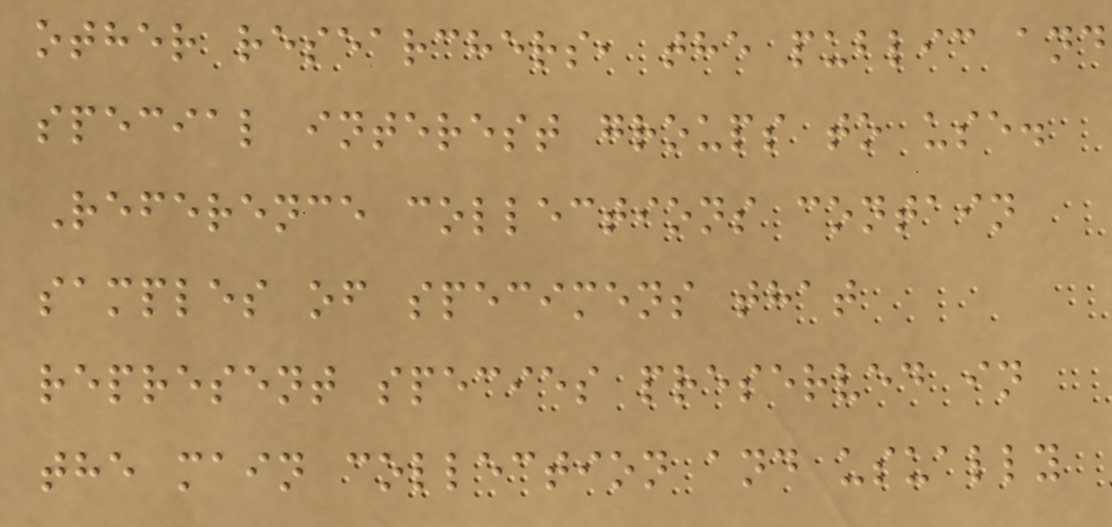other researchers, the public and
special interest groups to use.
Reference collections contain
samples of specimens that
represent species preserved in
the main collection and usually
